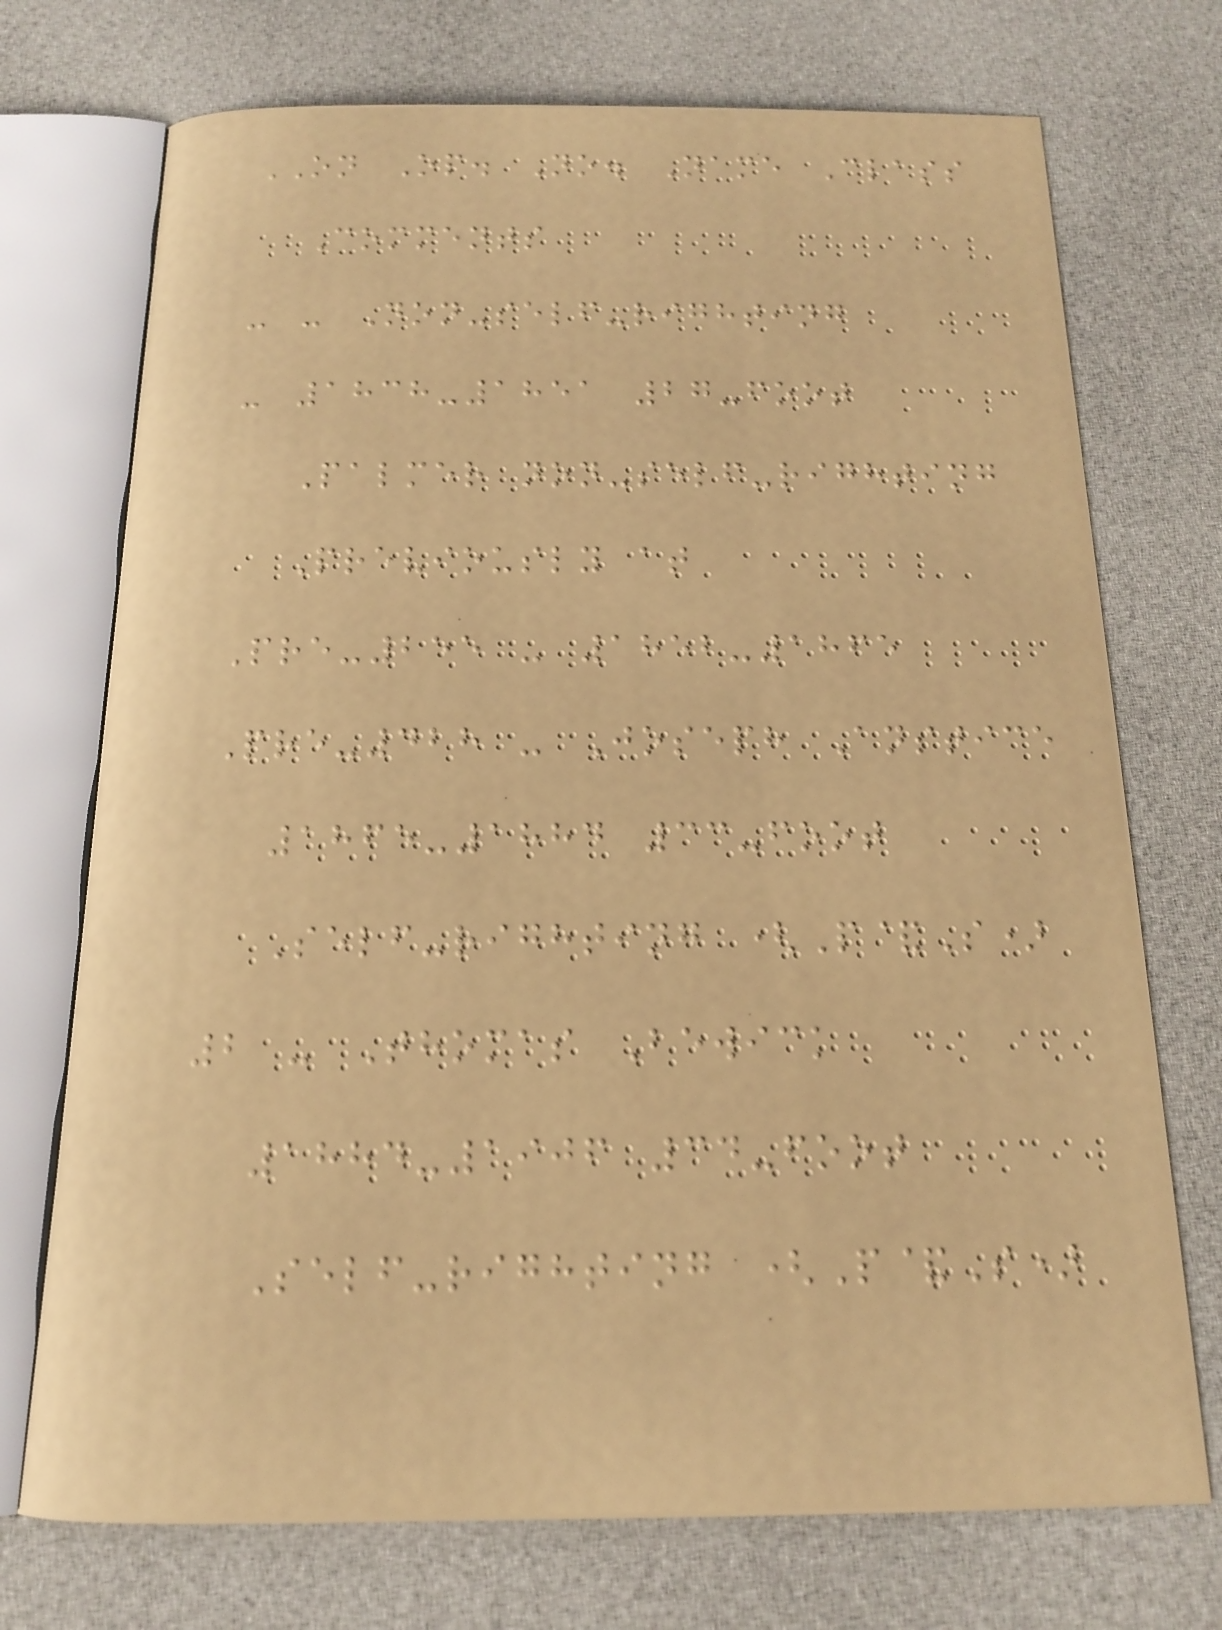ON Op. No. Name Class
Comments
- - Non-self-righting
- 1838-1851 27-foot
Palmer non-self-righting
Previously at
Pre-255 - 1852-1865
Pre-428 - Joseph Anstice
1865-1884 33-foot
Self-righting (P&S)
2 - Thomas Bewick
1884-1906 34-foot
Self-righting (P&S)
